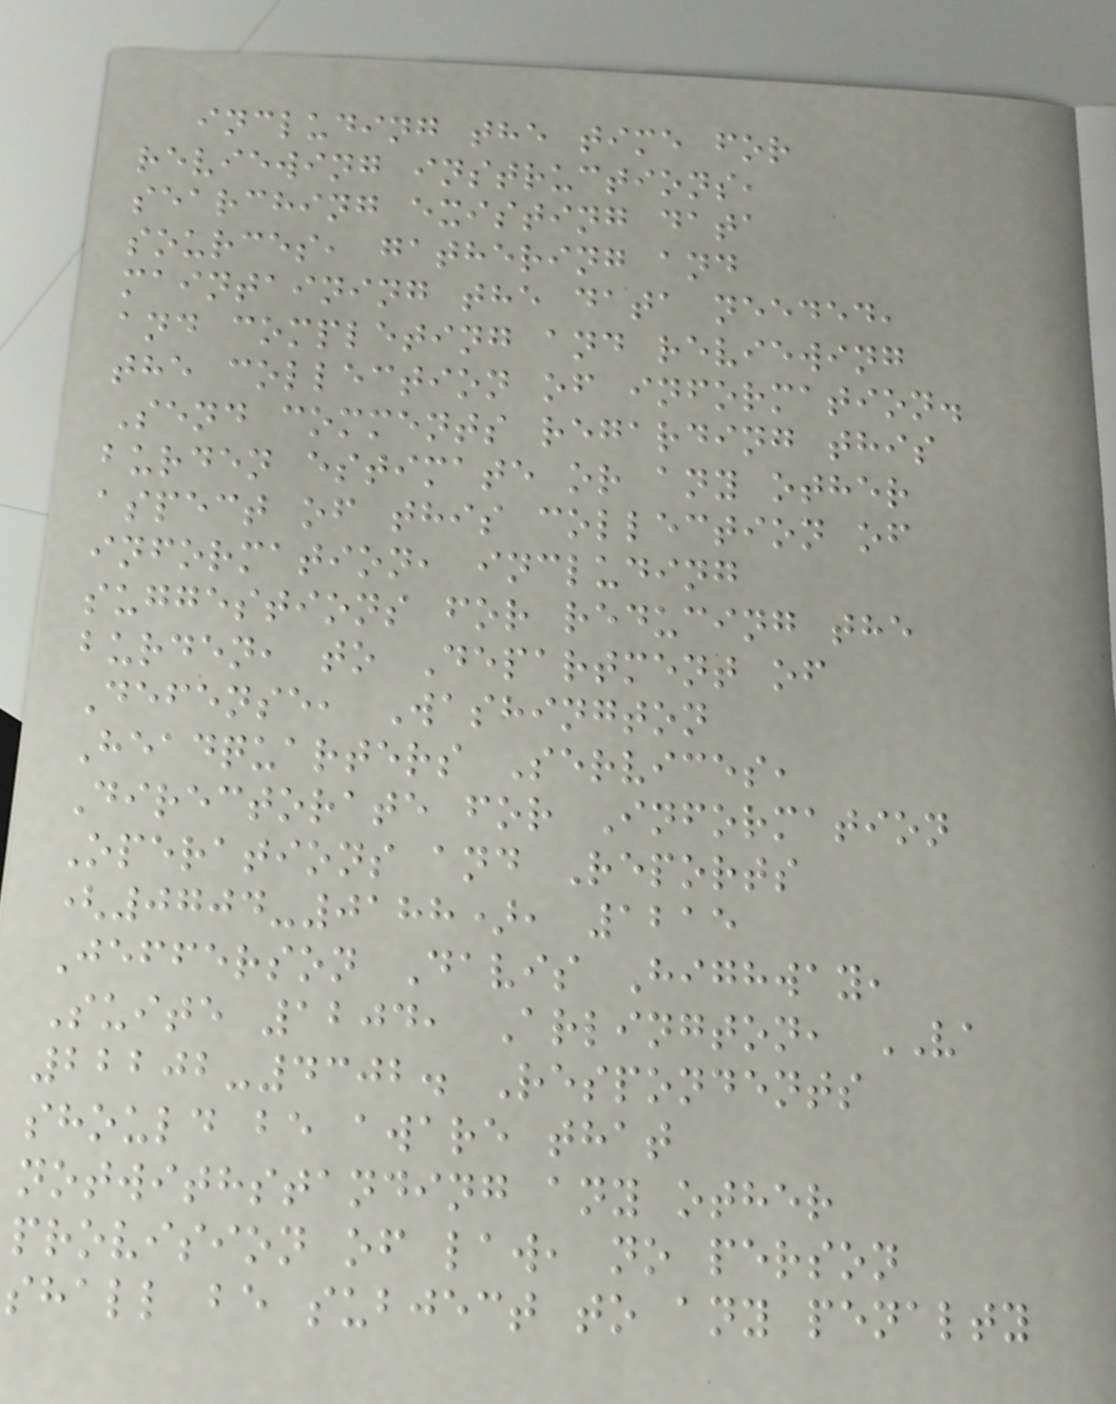including the time for
reviewing instructions,
searching existing data
sources, gathering and
maintaining the data needed,
and completing and reviewing
the collection of information.
Send comments regarding this
burden estimate or any other
aspect of this collection of
information, including
suggestions for reducing the
burden, to Department of
Defense, Washington
Headquarters Services,
Directorate for Information
Operations and Reports
(0704-0188), 1215
Jefferson Davis Highway,
Suite 1204, Arlington, VA
22202-4302. Respondents
should be aware that
notwithstanding any other
provision of law, no person
shall be subject to any penalty
